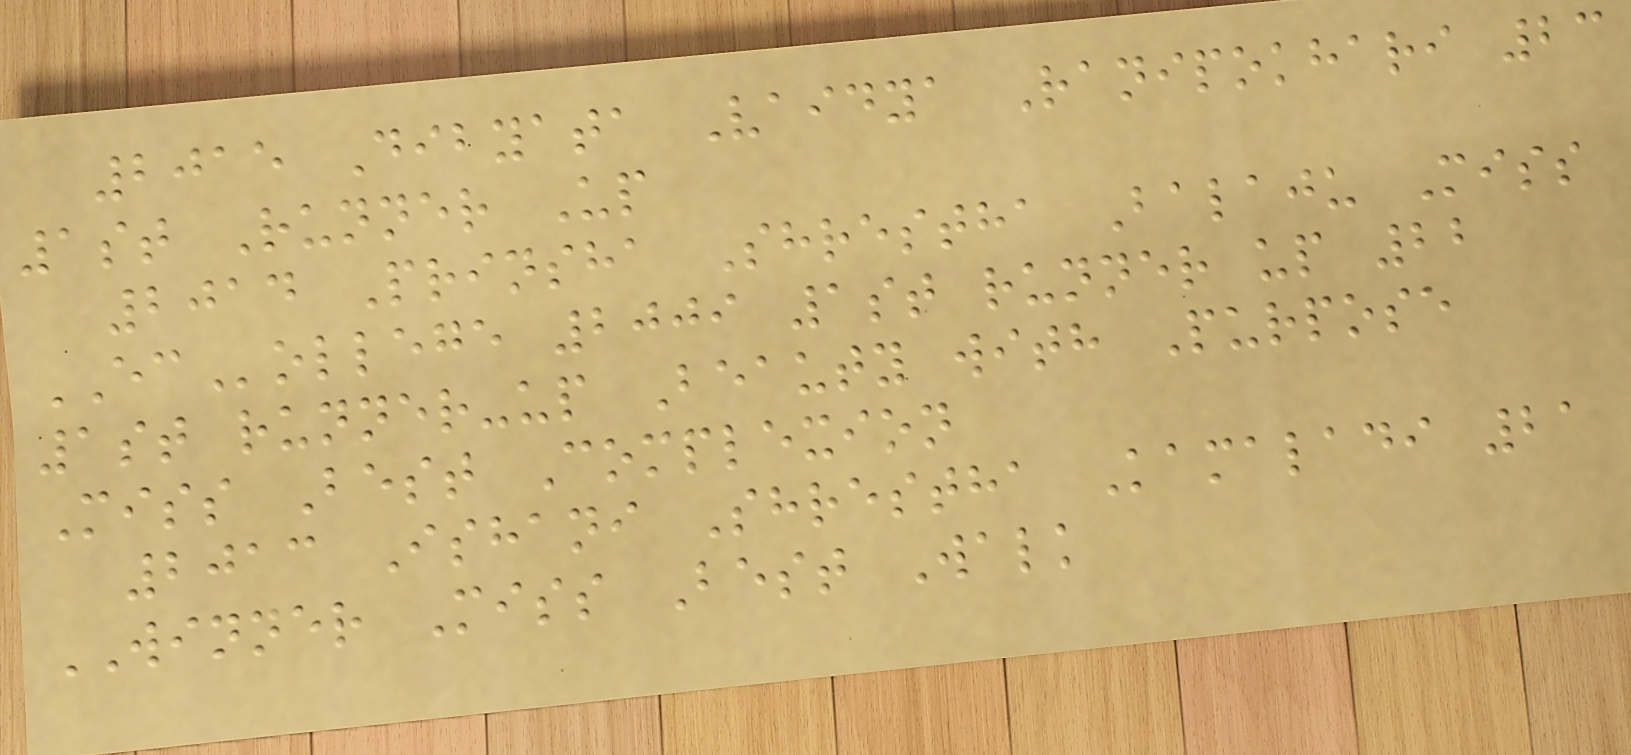2015 Dibyata Vaidya Ranipokhari 23
1st Runner Up
2014 Prinsha Shrestha Balaju Miss
ECollege 2009 1st runner up 22
1st runner-up Beauty with Purpose
Miss Best Complexion
2013 Ishani Shrestha Kamaladi 21
WINNER Miss Best Walk
